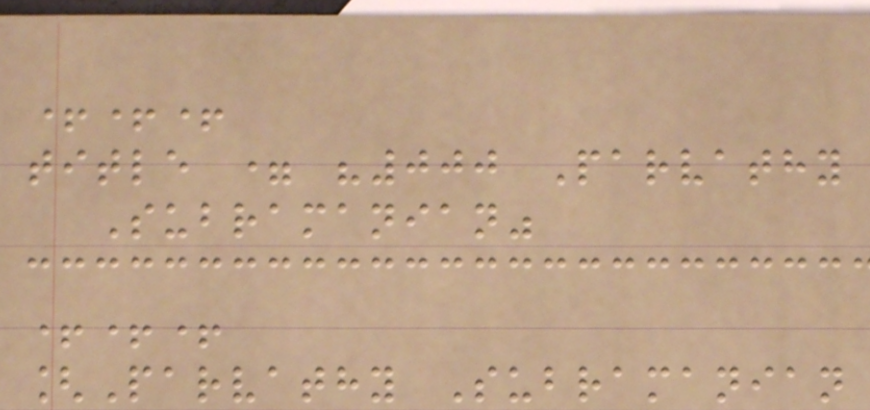+++
title = "000 Parvathy
Subramanian"
+++
[Parvathy Subramanian
